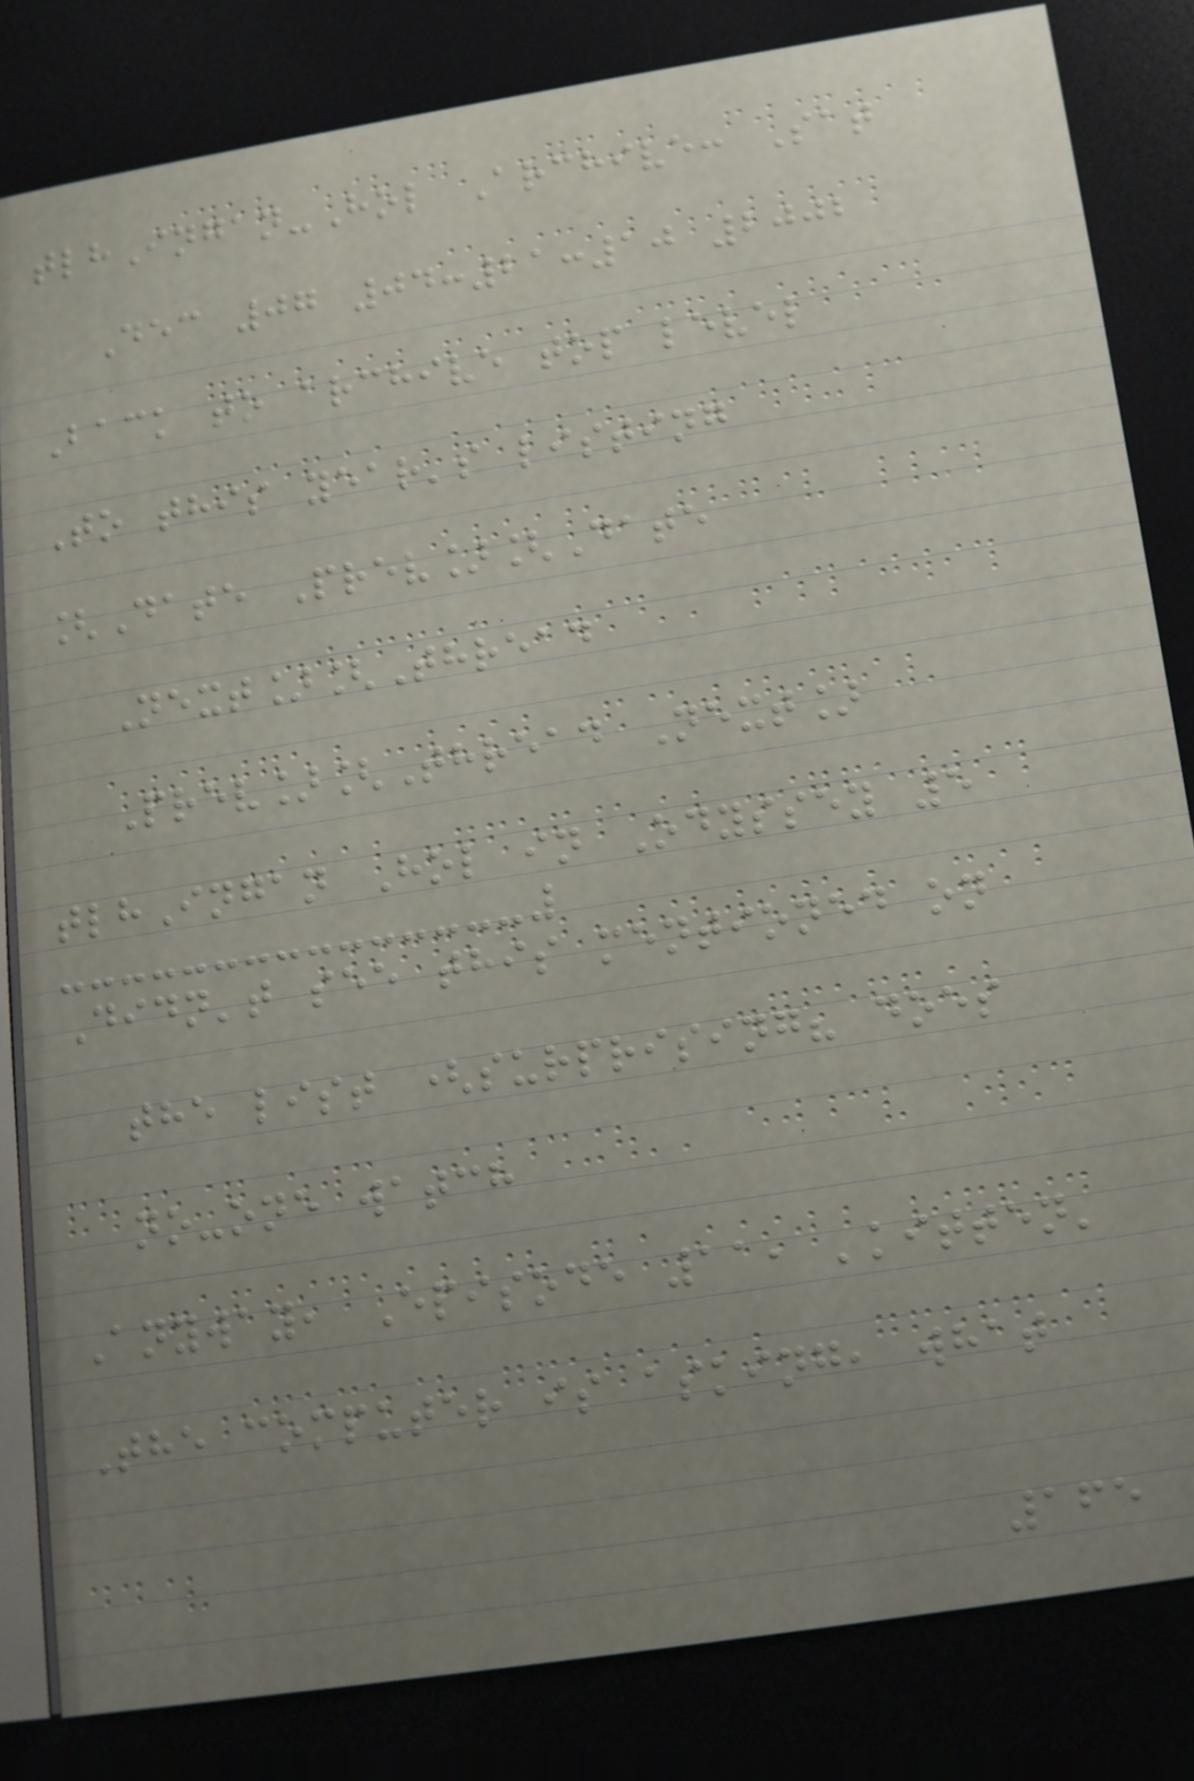tlhIngan-Hol Archive: Sat
Dec 07 04:21:10 2002
Back to archive top level
To this year's listing
[Date Prev][Date
Next][Thread
Prev][Thread Next]
tlhIngan Hol in Odyssey 5
Didn't see this mentioned on
the list (surprising? does
no-one watch
Anyway, Episode 11, 'kitten'
The computer is asking, what
165
